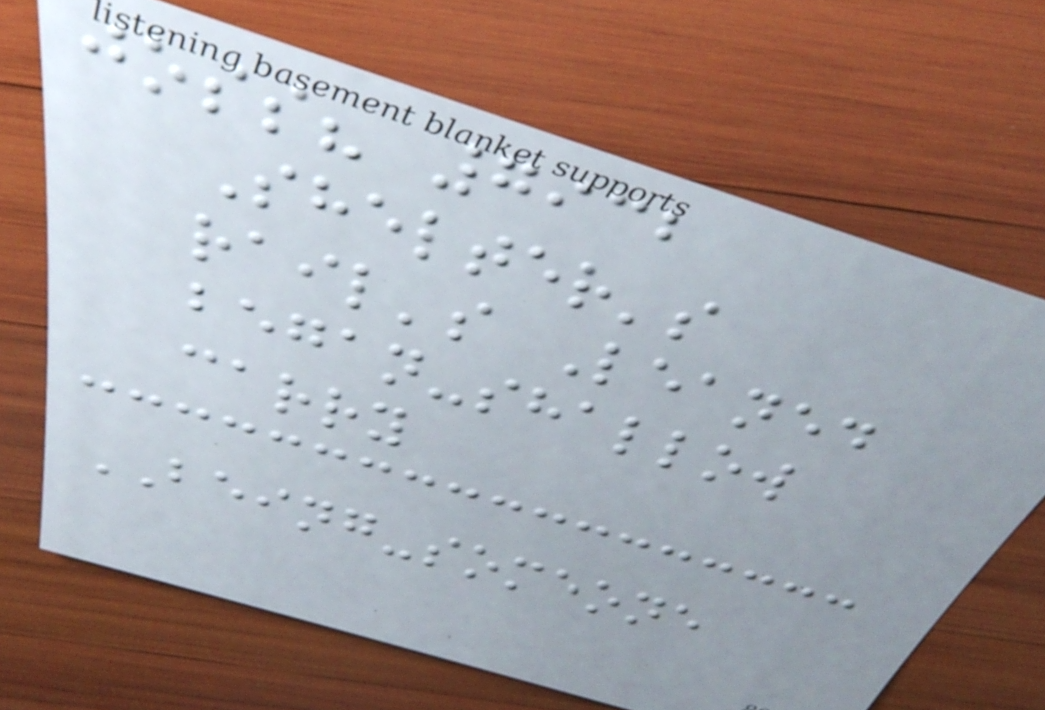joss? 7932
Shelter's
rail's Leaned
began-shallow
carry
BEING-someone
